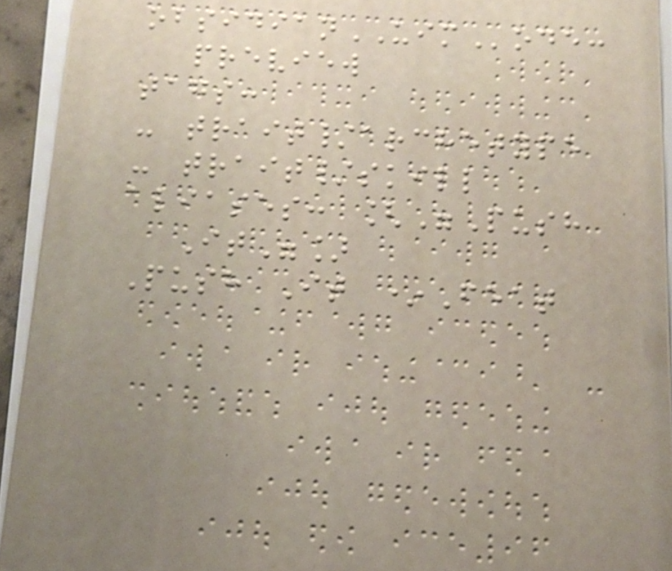obsidianUIMode:
preview
tags:
- trait/archetype
- trait/skill
aliases: ["Push
It"]
Push It *Feat
